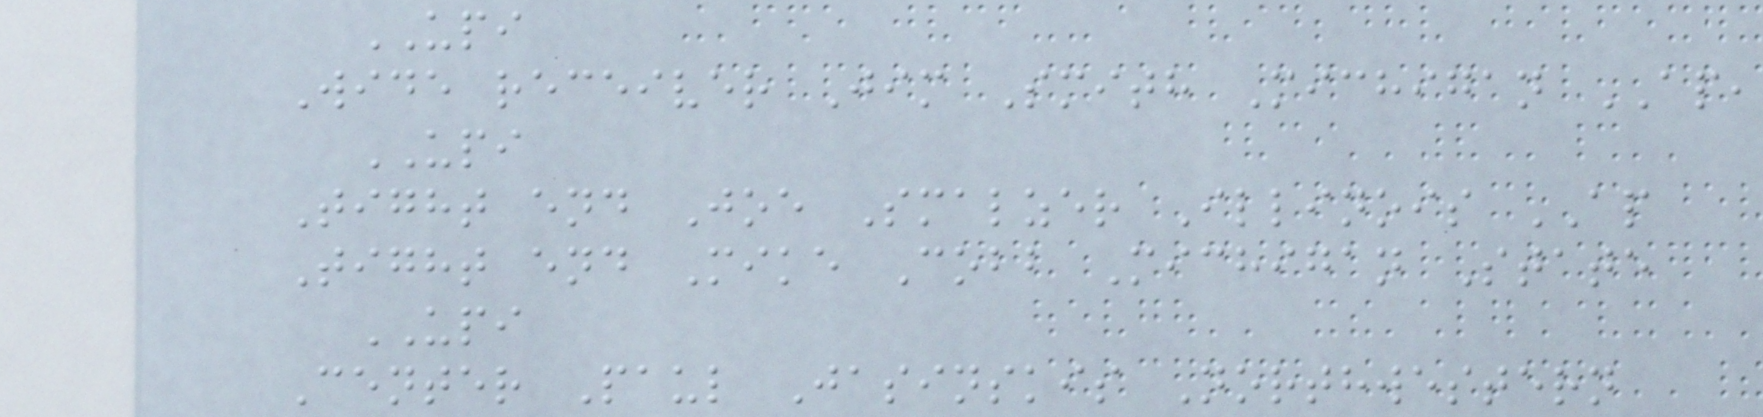UPI
Wide receiver Jim Smith Michigan AP,
UPI
Tight end Joe Smalzer Illinois AP
Tight end Mike Cobb Michigan State
UPI
Center Paul Jasinskis Northwestern
